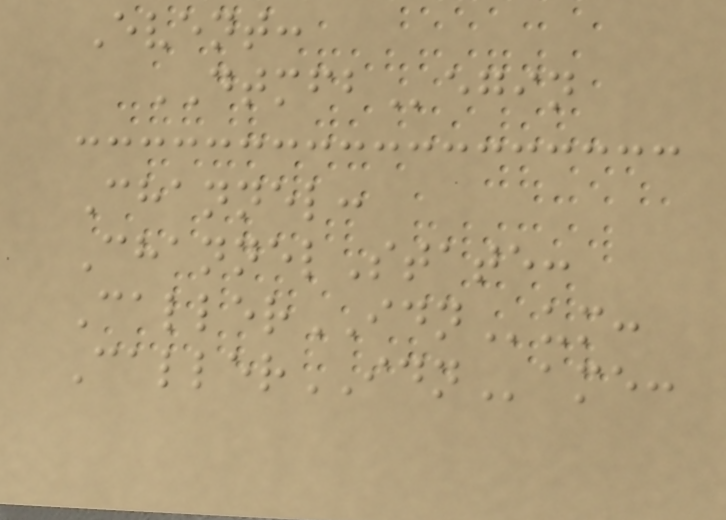Event:
DTMFBegin
Channel:
ChannelState:
CallerIDNum:
CallerIDName:
